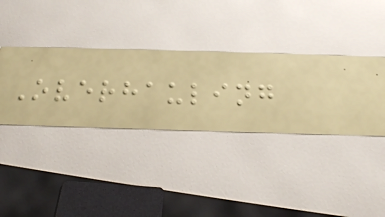Overhauling
